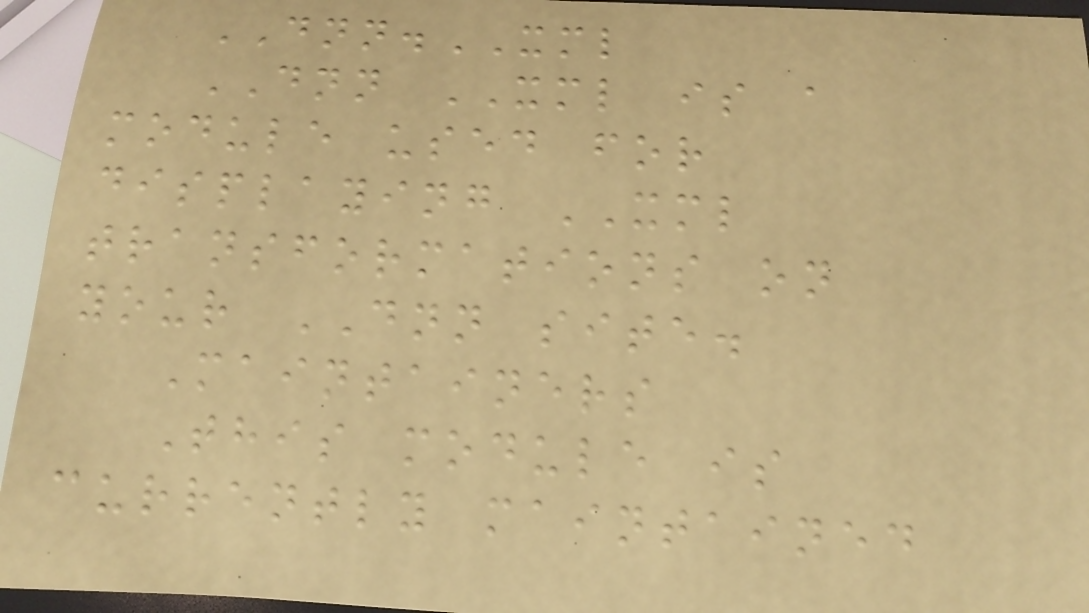DNN.XML
DNN XML is a
module used for
displaying XML
transformations on
your DNN site.
Maintainers
This module is
currently maintained
